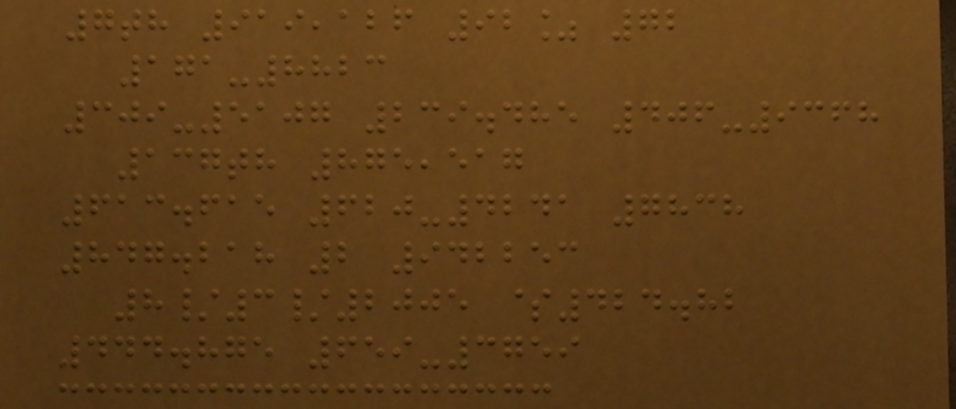7th 919,126 92% 72
171-8823
309-5107 239.485 406-9368
137th 875,517
613.615 620-4241 7838
847.218 2 942253
8/3/2005 $424.82
444.875 659-3759
